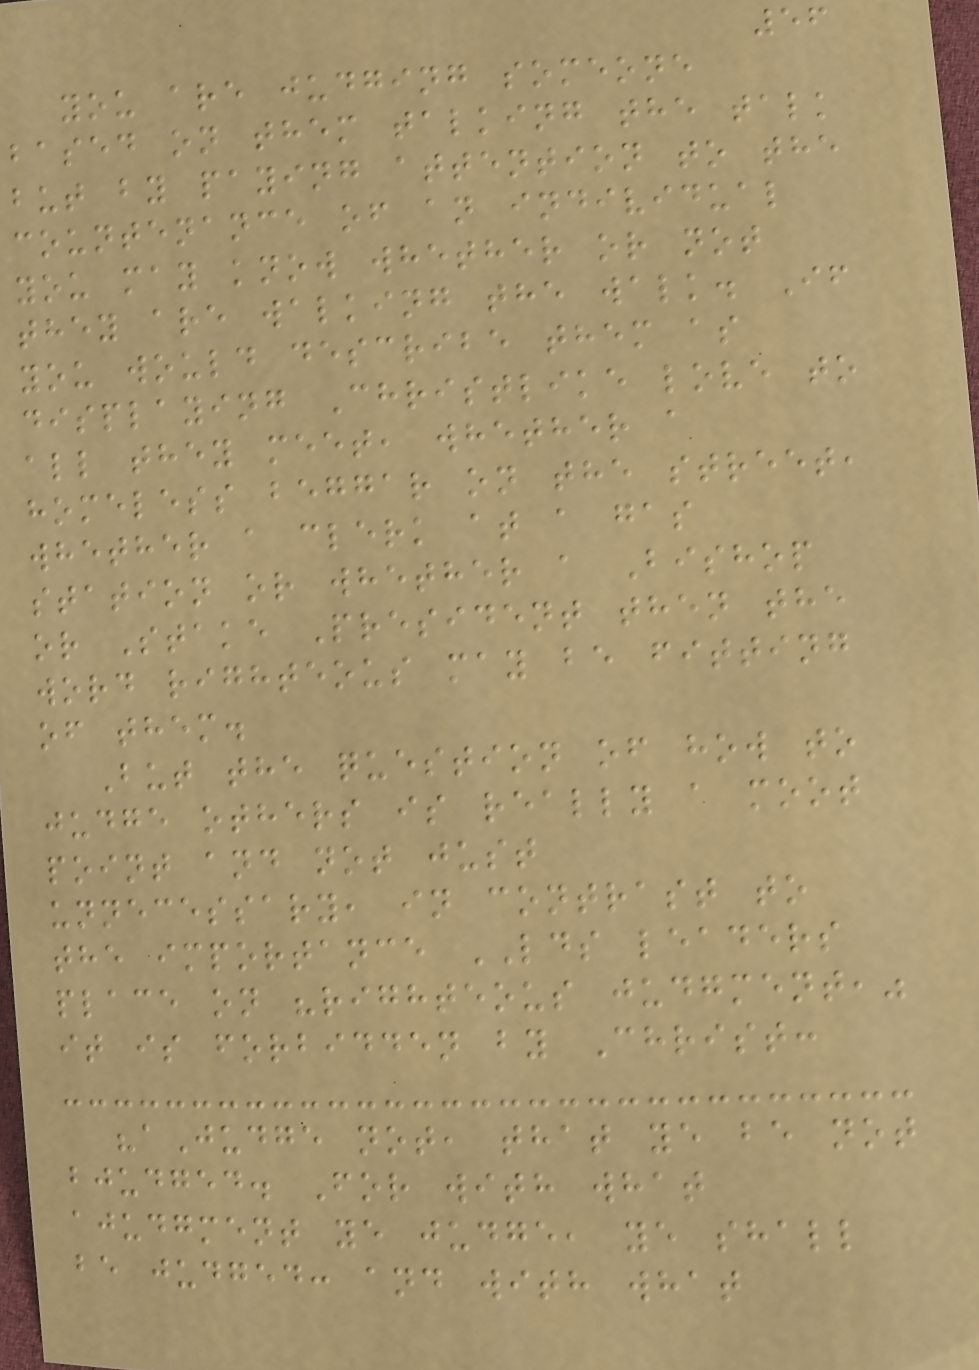56
you are judging someone
based on them talking the talk
but by paying attention to the
countenance of an individual
you may know whether or not
they are walking the walk. If
you would describe them as
displaying Christlike love to
all they meet, whether a
homeless beggar on the street,
whether a clerk at a gas
station or whether a Bishop
or Stake President then the
word righteous may be fitting
of them.
But the question of how to
judge others is really a moot
point and not just
unnecessary, in contrast to
the importance LDS leaders
place on "righteous judgment,"
it is forbidden by Christ:
"aJudge not, that ye be not
bjudged. For with what
ajudgment ye judge, ye shall
be judged: and with what
